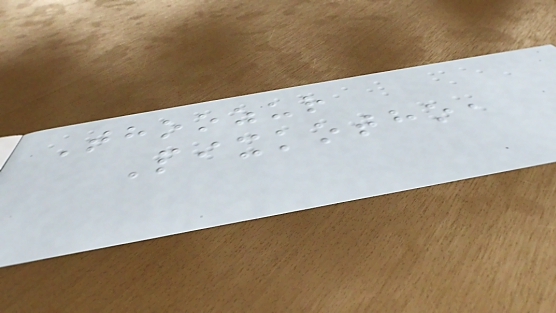Thoozur
Pixkotho,
